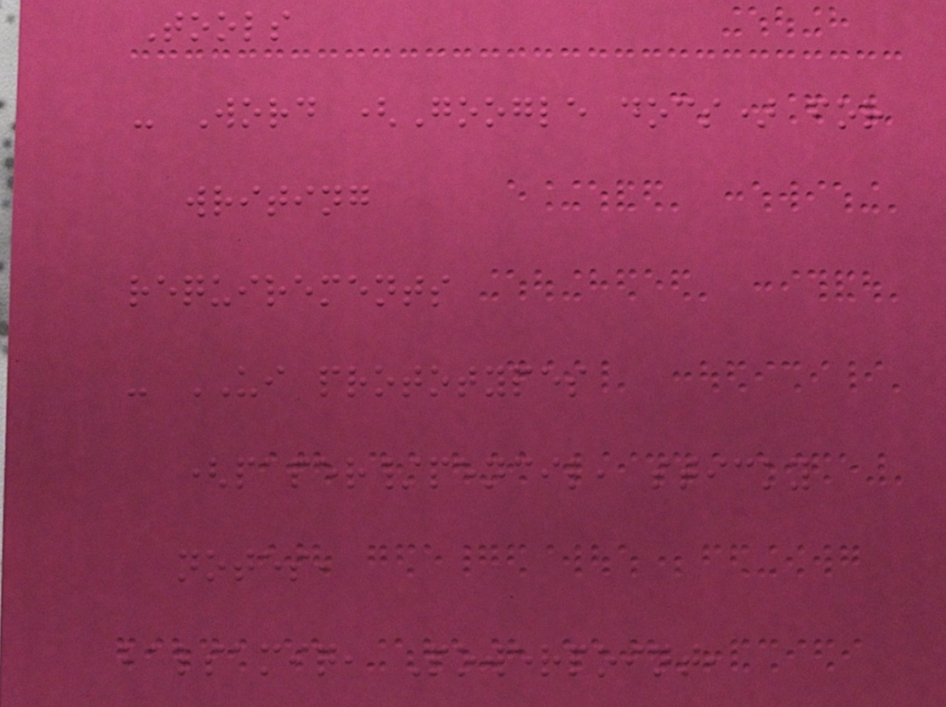Tools
- Word (Google docs) for
writing
requirements
- UI prototypes
(paper/pencil, sticky
notes,
balsamiq, Powerpoint,
